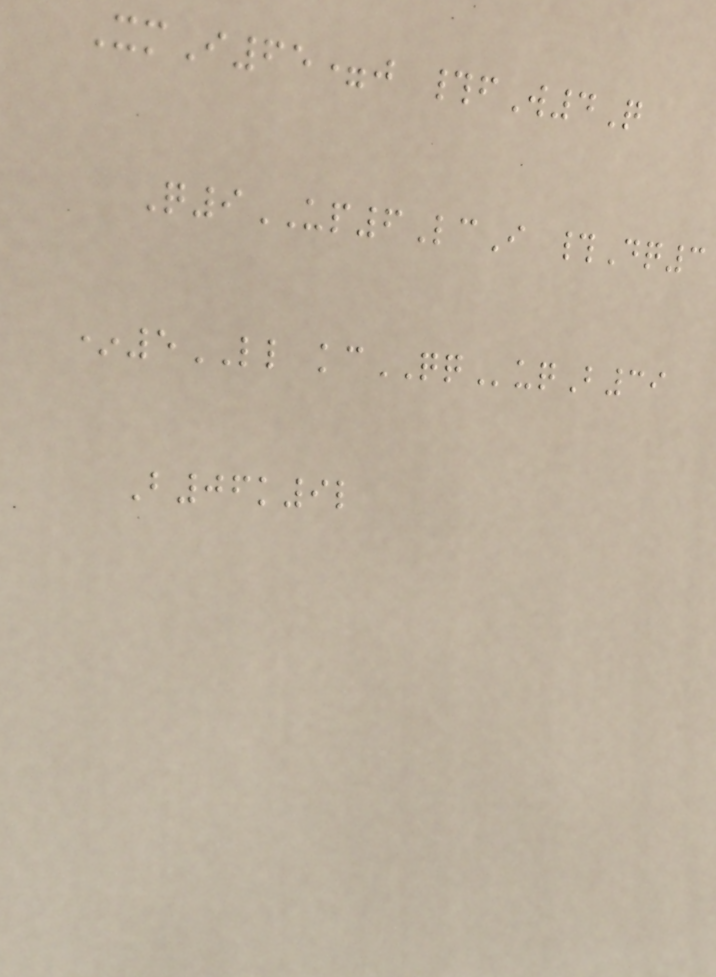XmI65=j #fW4Q
Q9UP6LcI #Dq3
*5LL kcQQuqB39
B06k9l
